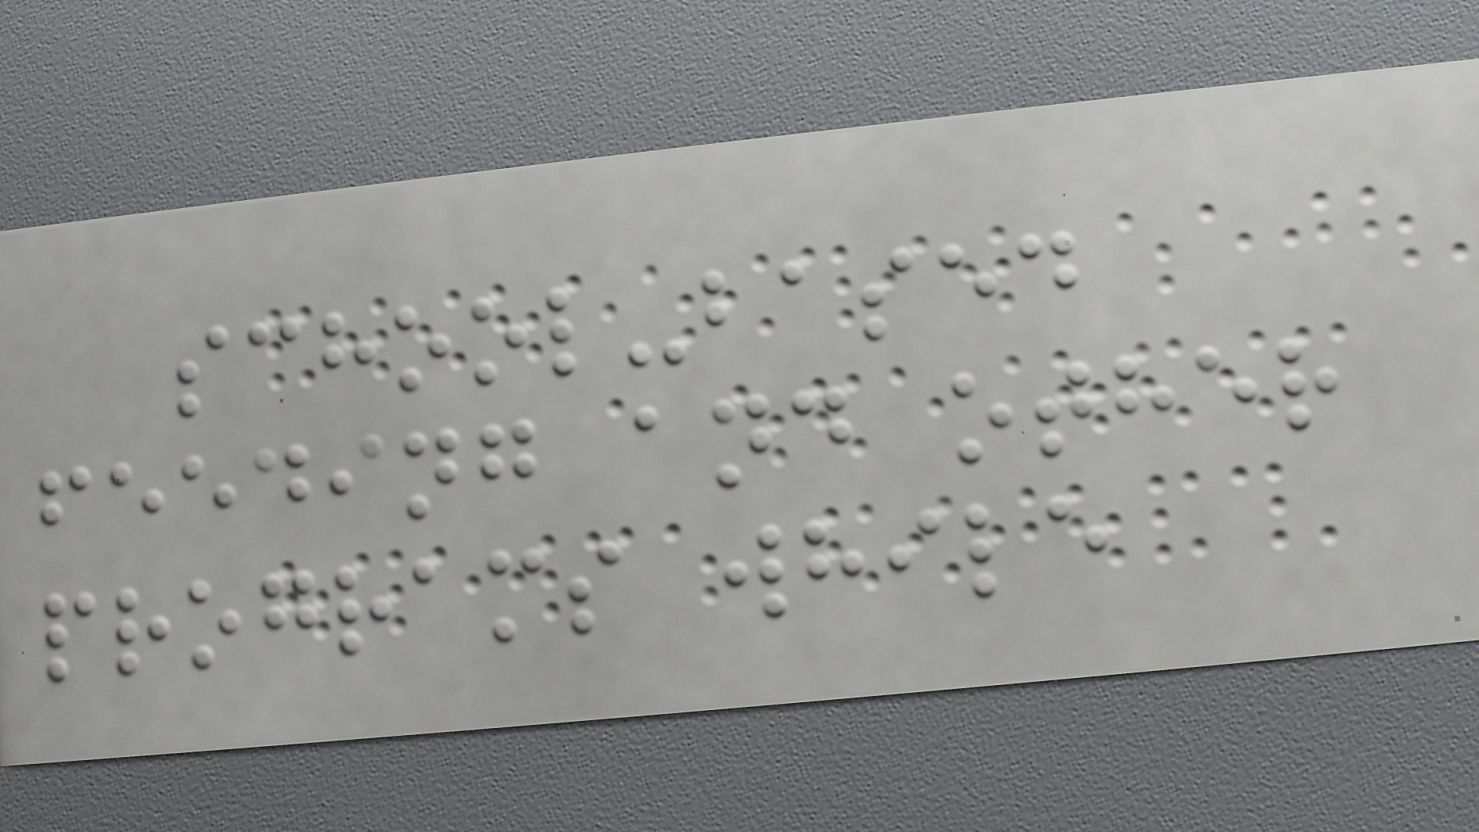school-based
feeding and other
programs while
